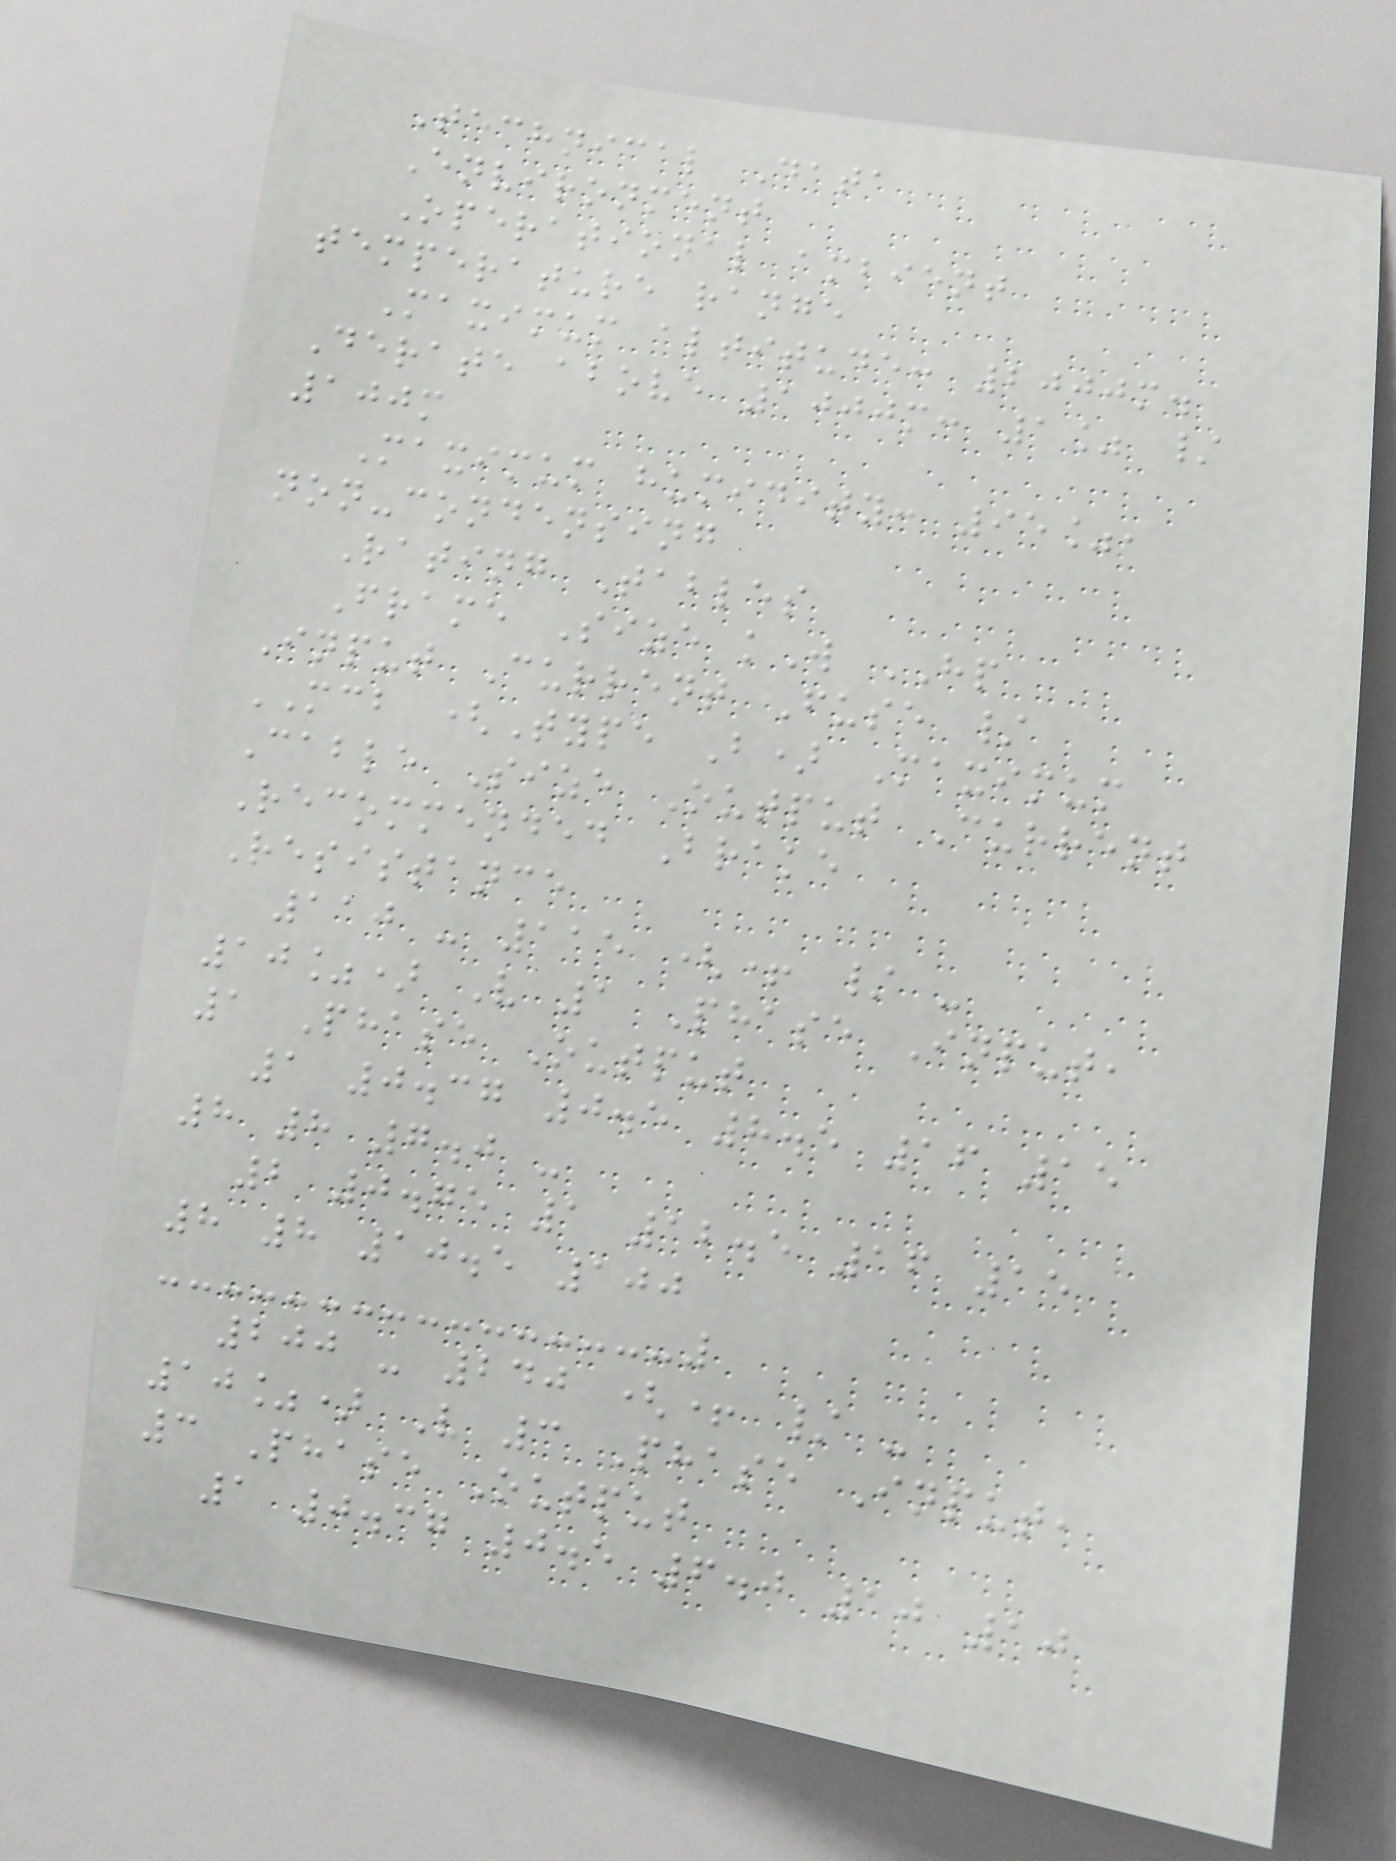Technical Data
Environment
Operational ambient
temperature range
Maximum altitude: 2000m.
Derate above 1000m: 1% /
100m
Maximum humidity: 95%,
non-condensing
Rating Tables
Frame Size kW HP
Input Current Fuse /
MCB (Type B) Maximum
Cable Size Output Current
Recommended Brake
Resistance
110 - 115 (+ / -
10%) V 1 Phase Input,
1 Phase Output
1 0.37 0.5 8.5 16 15
8 8 7.0 -
2 0.75 1 12.5 16 15
8 8 10.5 100
200 - 240 (+ / -
10%) V 3 Phase Input,
3 Phase Output
1 0.37 0.5 6.0 10 10
